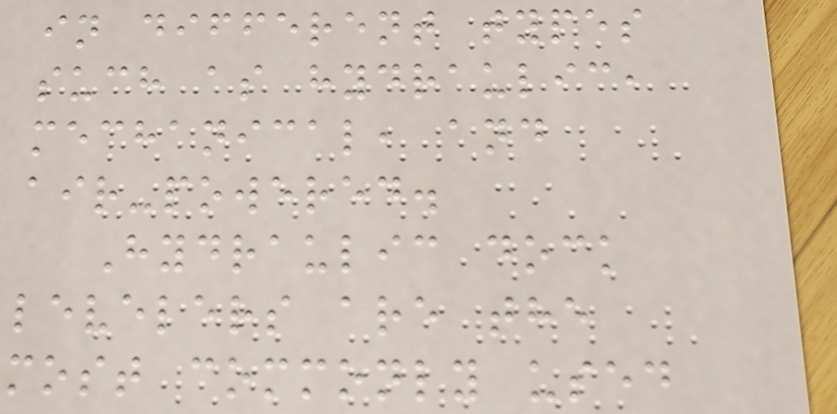in different types
such as hydraulic,
mechanical, and
air-powered.
Hydraulic dock
levelers are the
most commonly used
